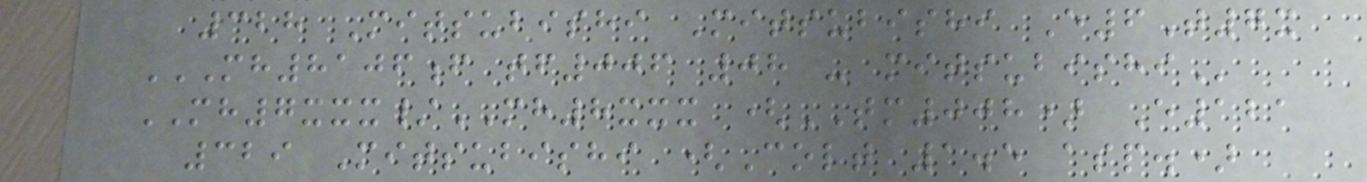328 Mitsubishi Mitsubishi E6T7x
MH8106F TF006 08 - MITSUBISHI
MH7xxx/MH8xxx (TM008) E121
329 Mitsubishi (Colt 1.5 asp.)
